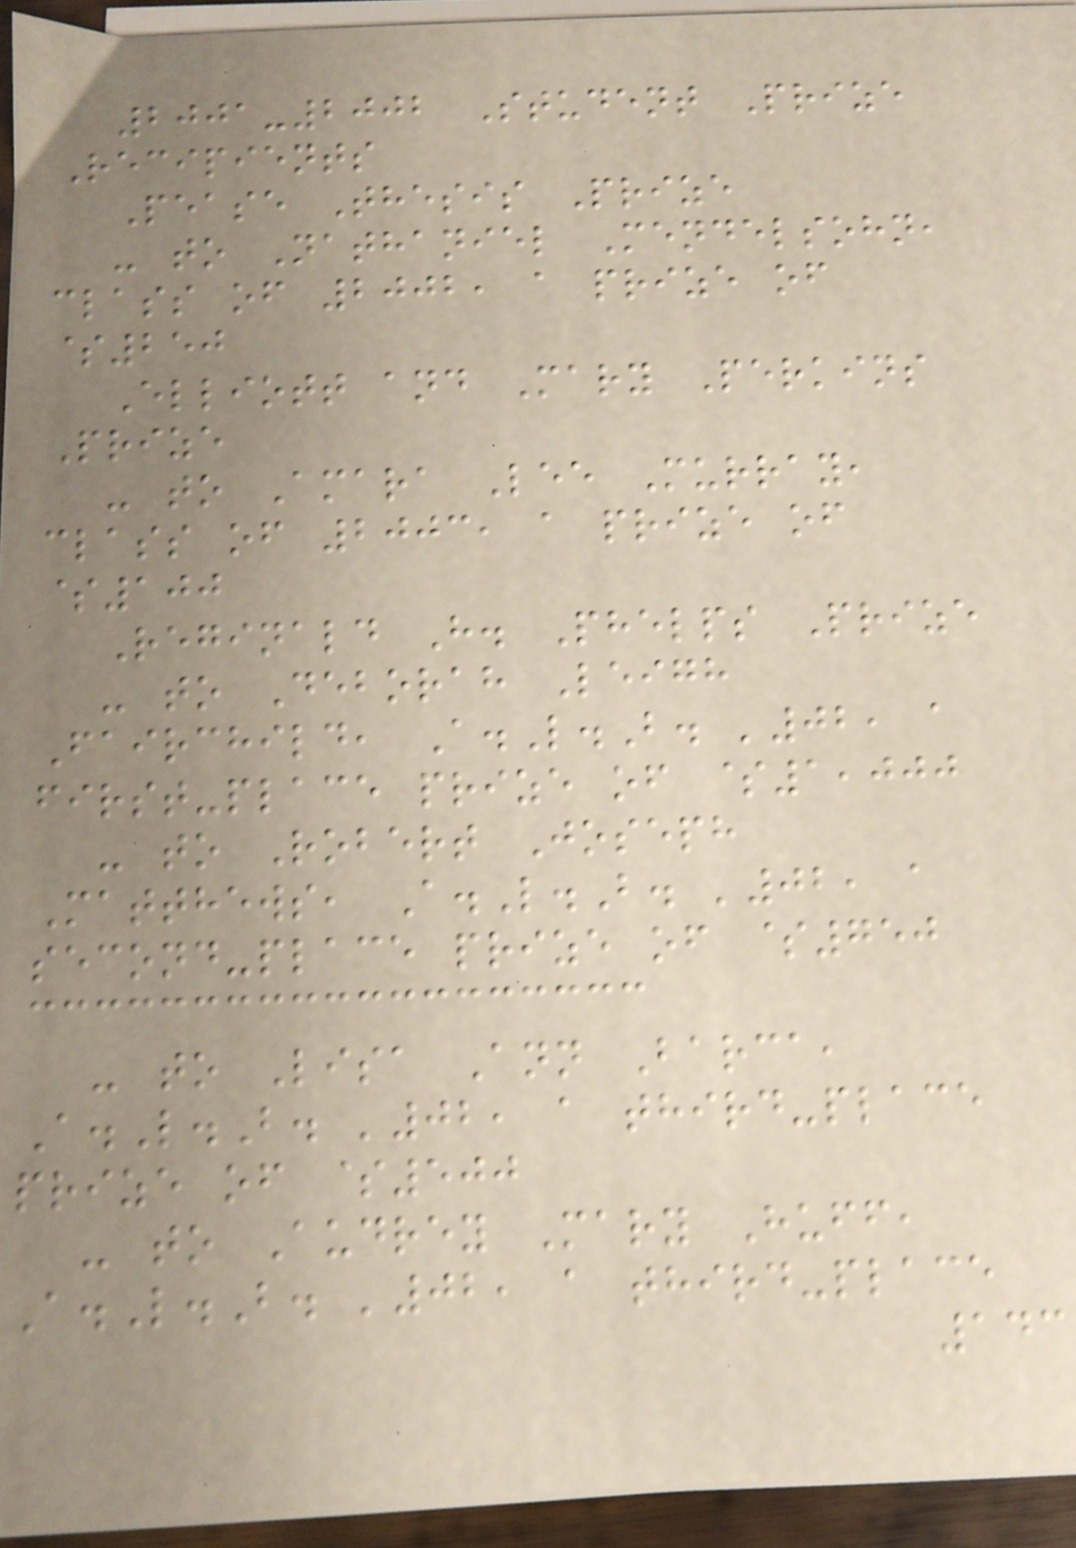2001-2002 Student Prize
Recipients
Pease Thesis Prize
- to Nathaniel Mendelsohn,
class of 2002, a prize of
$250
Elliott and Mary Perkins
Prize
- to Amara Lee Murray,
class of 2003, a prize of
$100
Reginald H. Phelps Prize
- to Deborah Leigh
Fairchild, A.L.B. '02, a
first-place prize of $1,000
- to Robert Joseph
Matthews, A.L.B. '02, a
second-place prize of $750
- to Lisa Ann Barca,
A.L.B. '02, a third-place
prize of $500
- to Audrey Mary Huff,
A.L.B. '02, a third-place
143
